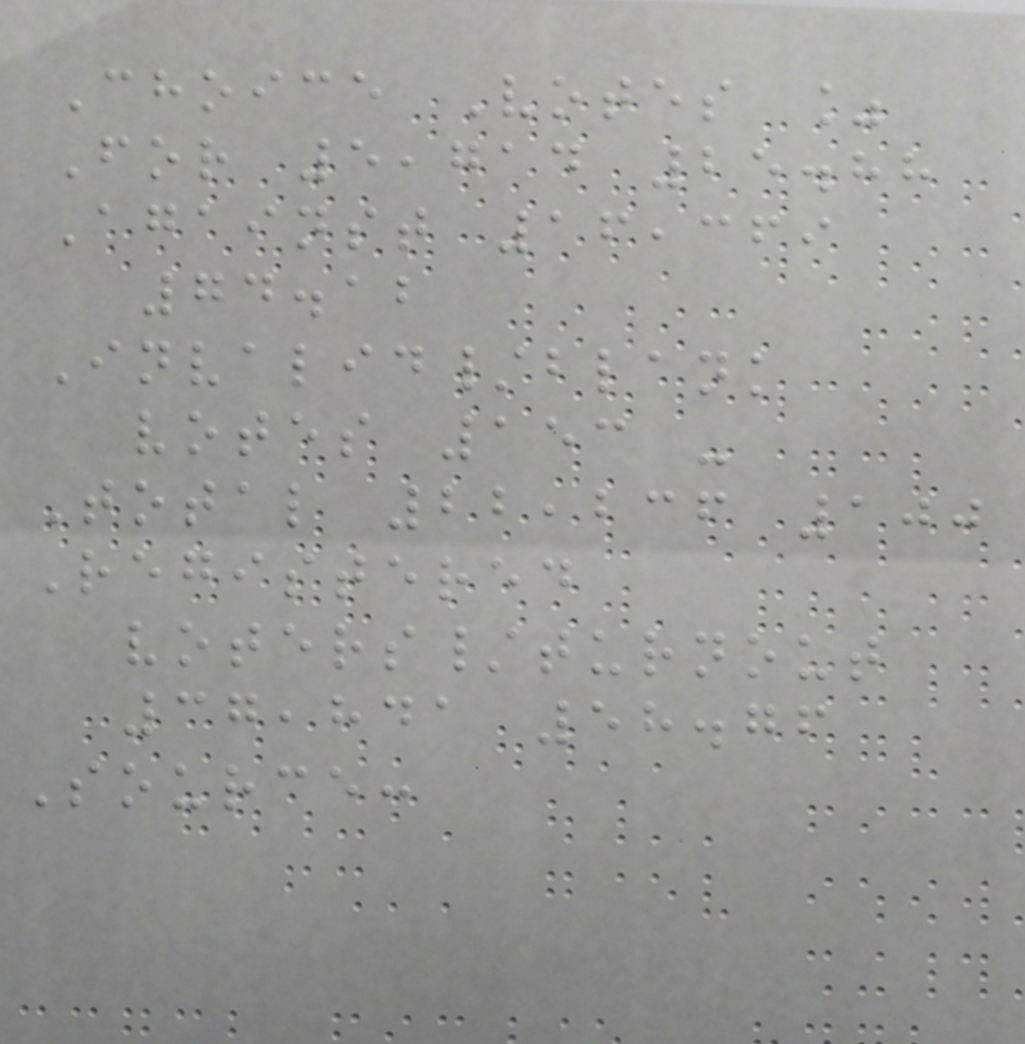Choice Votes %
For 5,714 25.88
Against 16,369
74.12
Invalid/blank
votes 153 -
Total 22,236 100
Registered
voters/turnout
37,841 58.76
Source:
